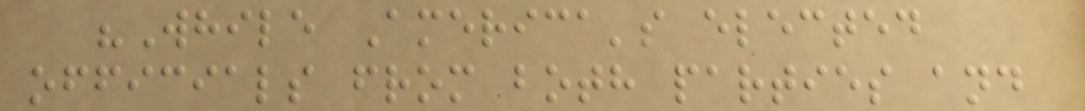"While America's elected
officials from both parties and
